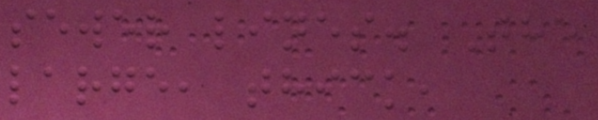sewer lines. The
large, thick,
